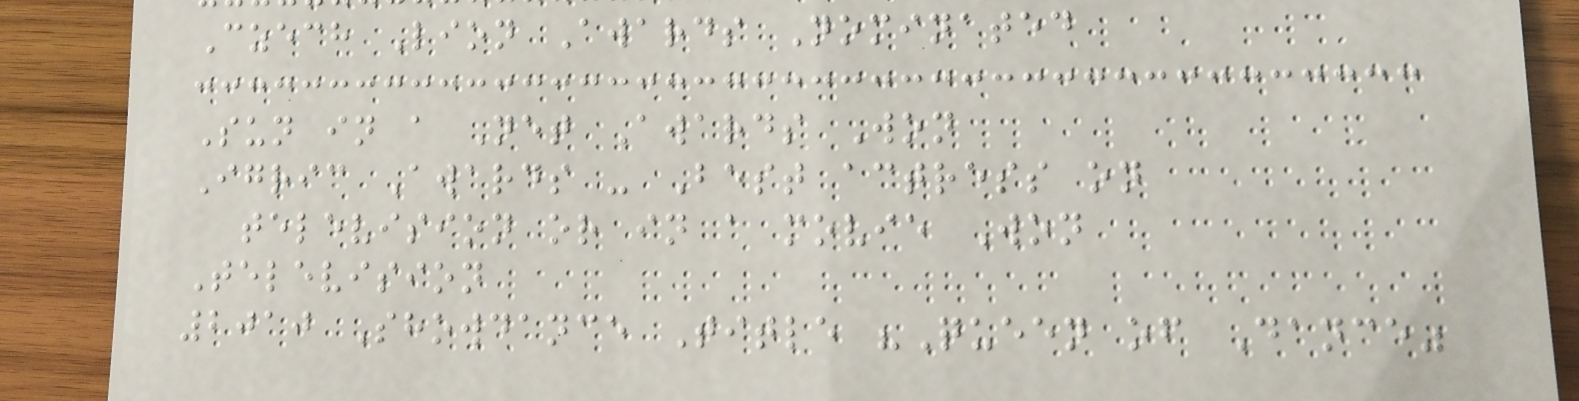Czech Lion Awards Nominated
Sun in a Net Awards Won
Igric Awards - Best actress on
television or in a movie Won
Television
2010 Showdance Title "Queen of Dance"
